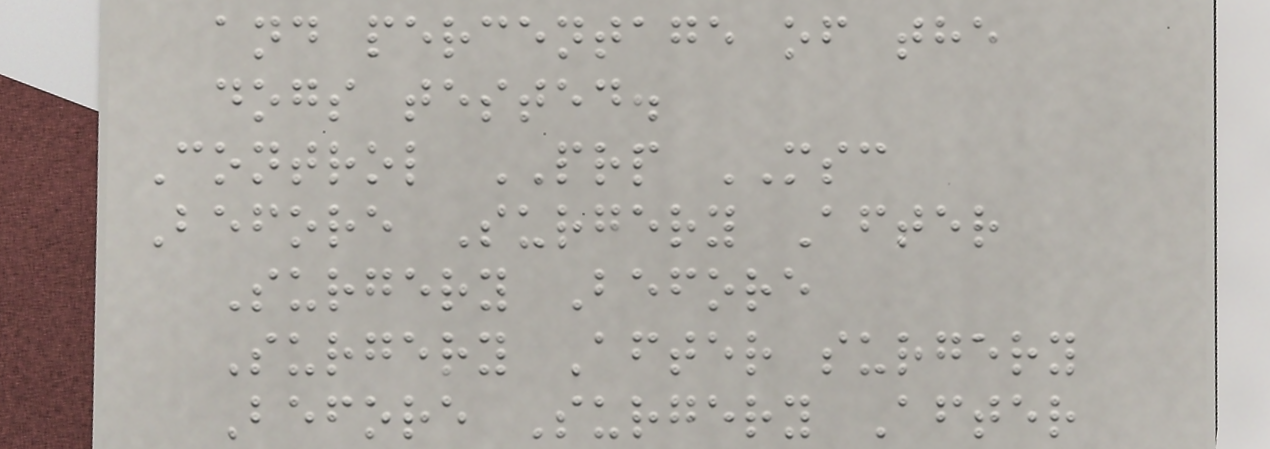and percentage of the
dogs tested.
Control PRP MSC
Before Surgery After
Surgery Before
Surgery After surgery
Before Surgery After
